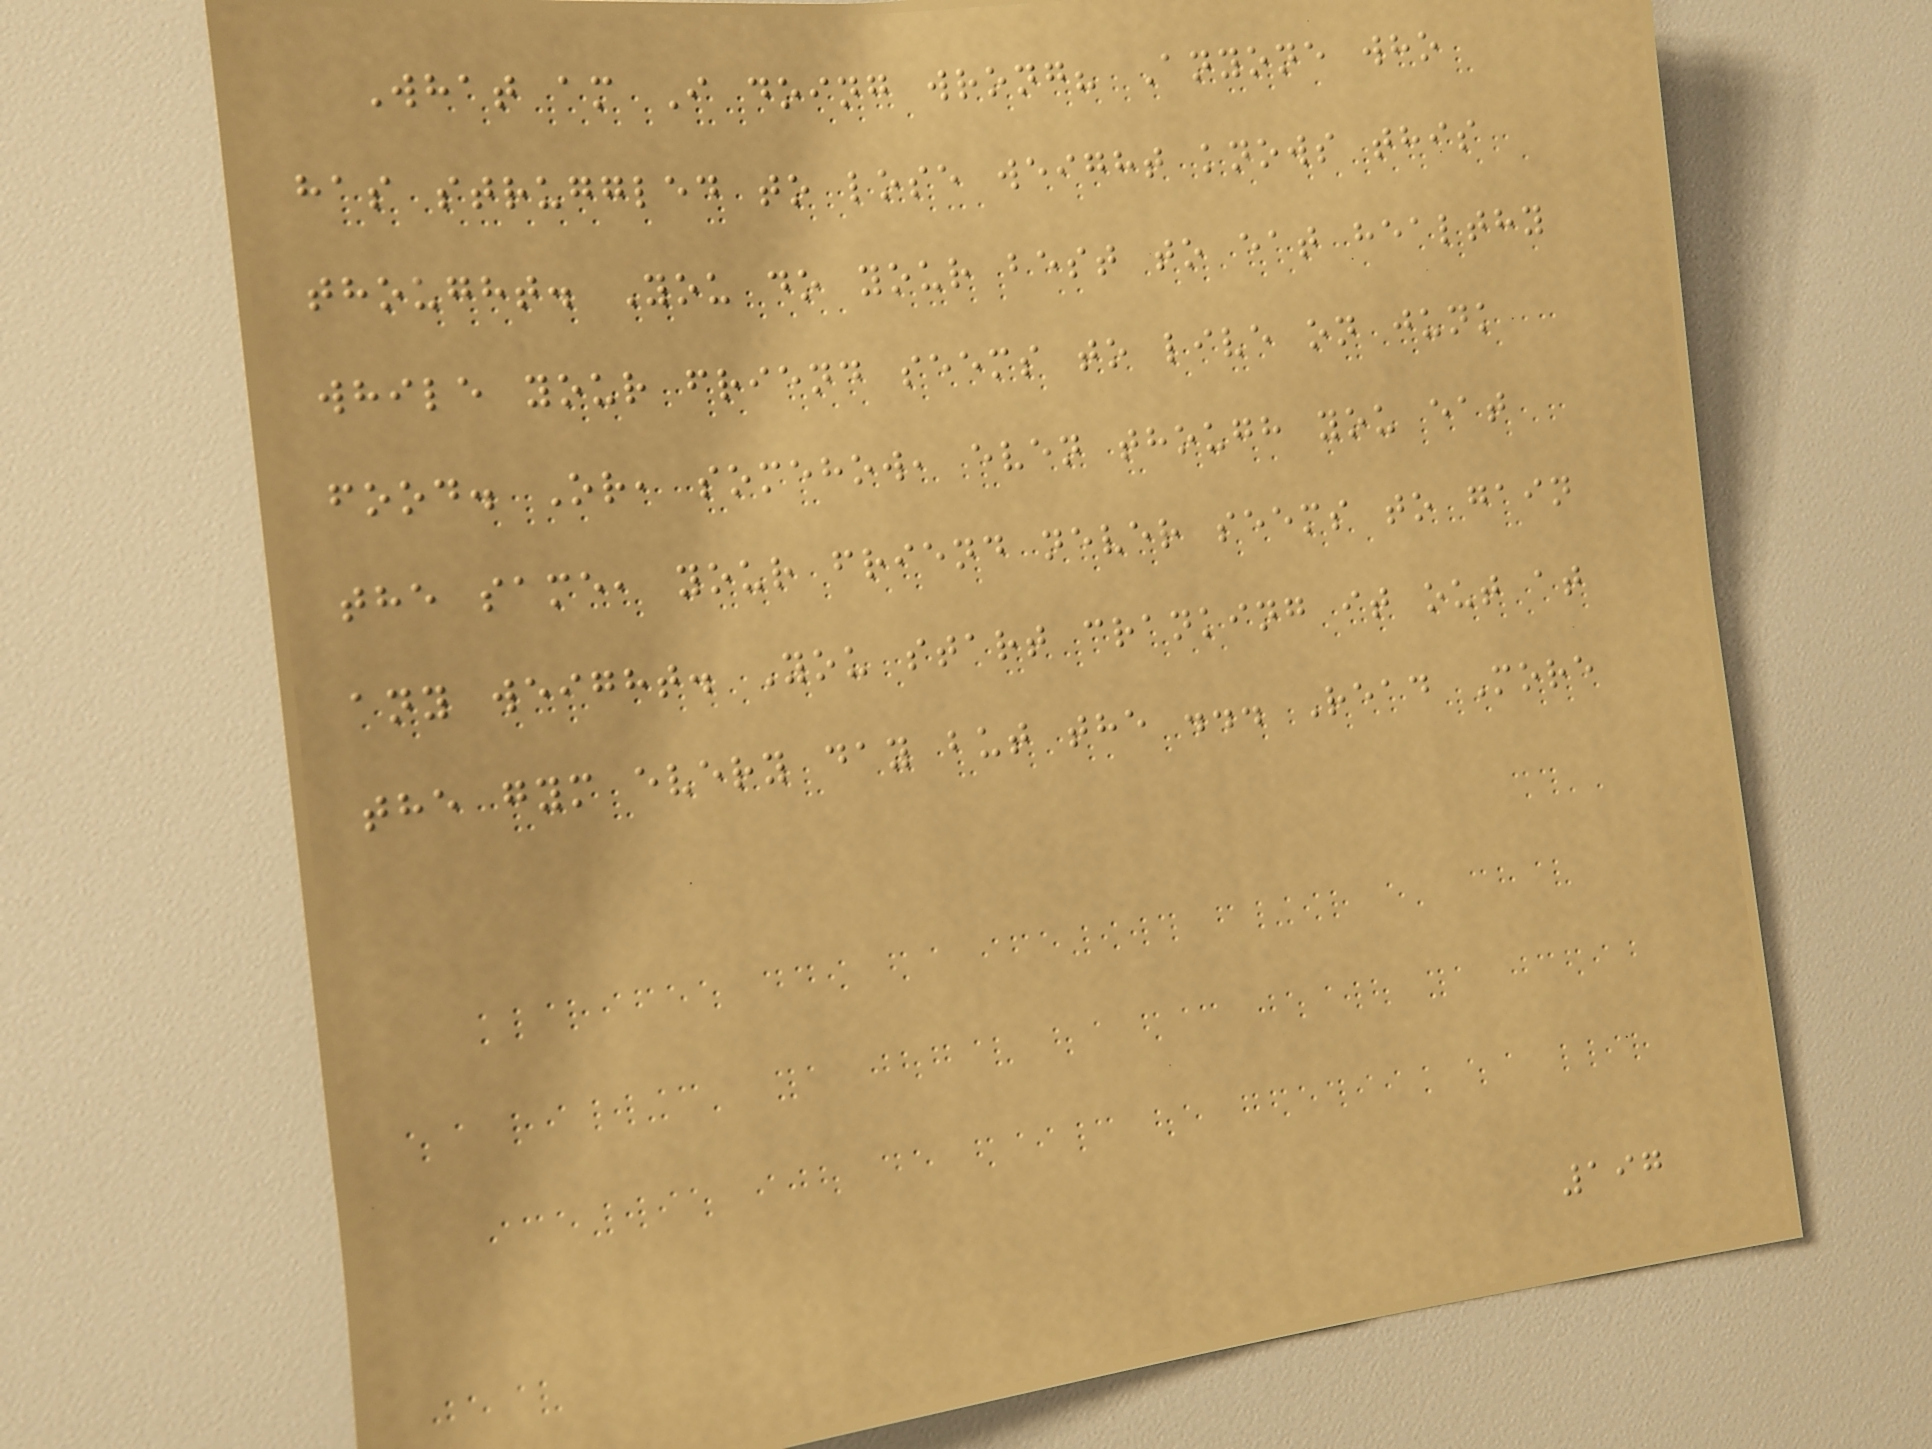What am I doing wrong? Anyone who
has struggled to lose weight knows this
thought. You do your best to eat healthy
while your friend seems to live on junk
food. Or, somehow, even though you eat
the same, your friend never seems to gain
any weight. You start cranking it out at
the gym every day but the ... Read More
197
